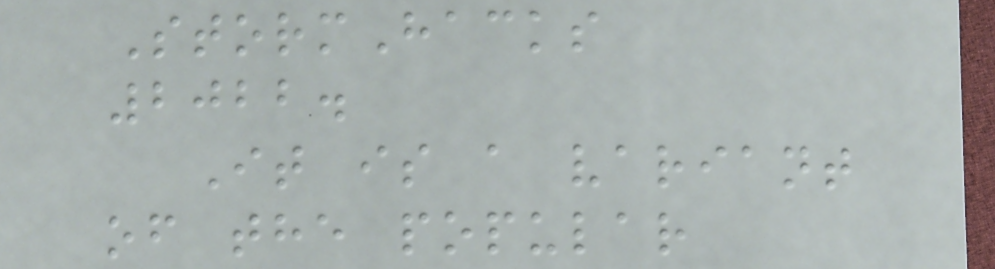StormHacks
2022.
It is a variant
of the popular
